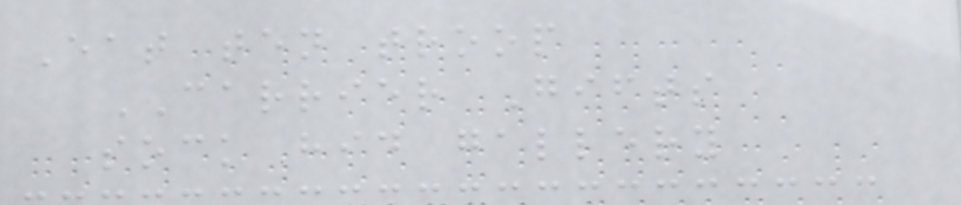Eat ten troop
CARRIER Gifts
sock hid gallery
